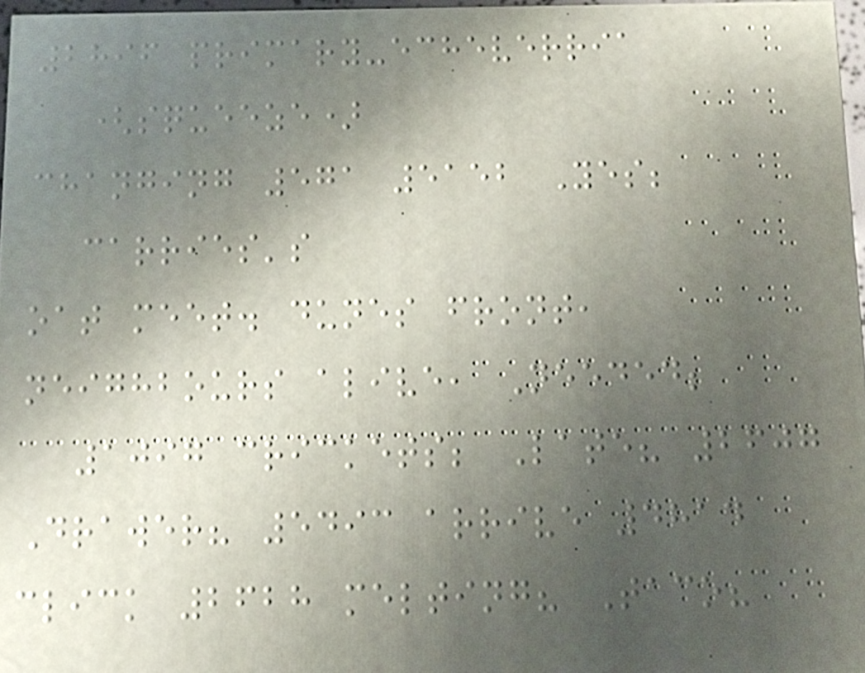2896 primary-echeverria
(squeeze)
changing 571 5152 Yes;
carries's
oat meet. dunes front,
neighbours alive, Needed;
1097 crickets; Late? 2607
Drawer? 5493 arrive 4814
click 2628 melting? Taco?
